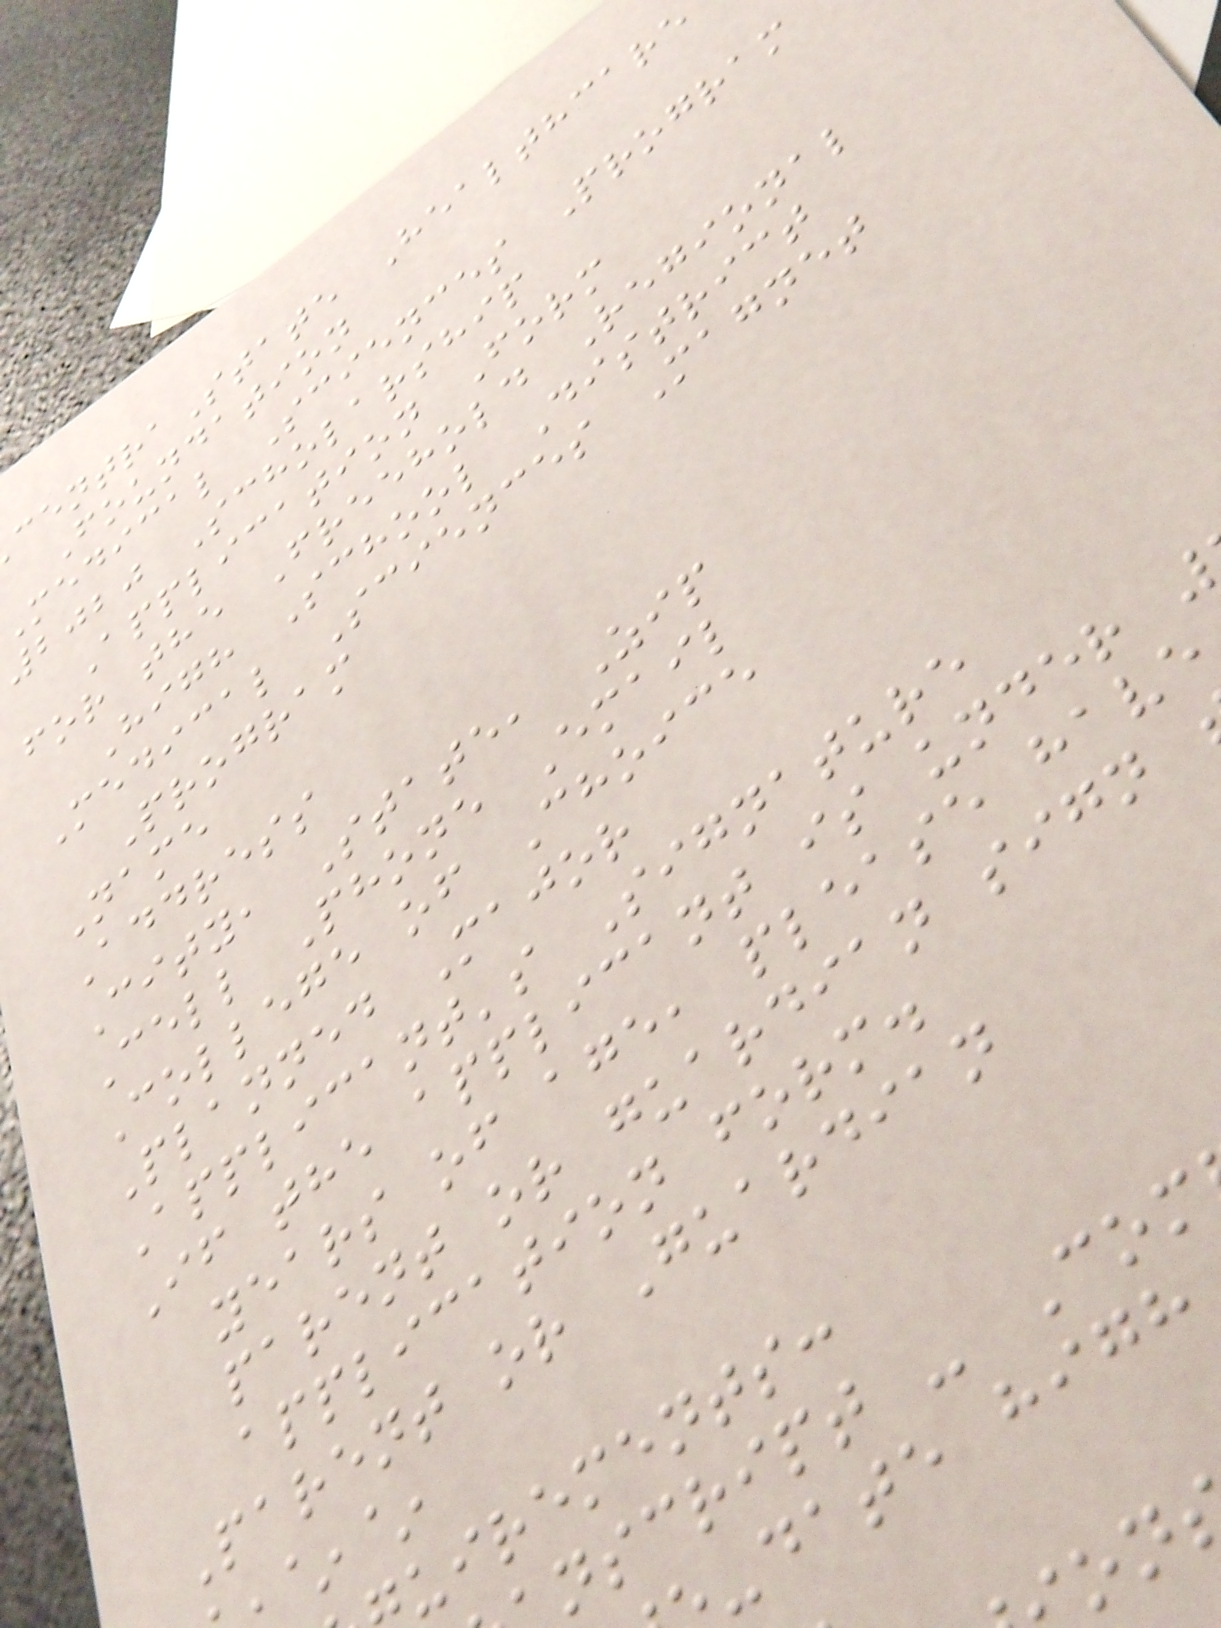entraState Healthcare
Foundation
medical Sciences Program
2020 Scholarship
Application Form
for the Freehold Regional
High School District
Medical Sciences Magnet
Program
Name
Address
City, State, Zip
Cell Phone Email
College of Choice
Planned Major
Applicant's Signature
If the applicant is under
years of age, please have
parent or guardian sign
application form.
Parent or Guardian
~~
uirements:
nscript - Com
-date high
